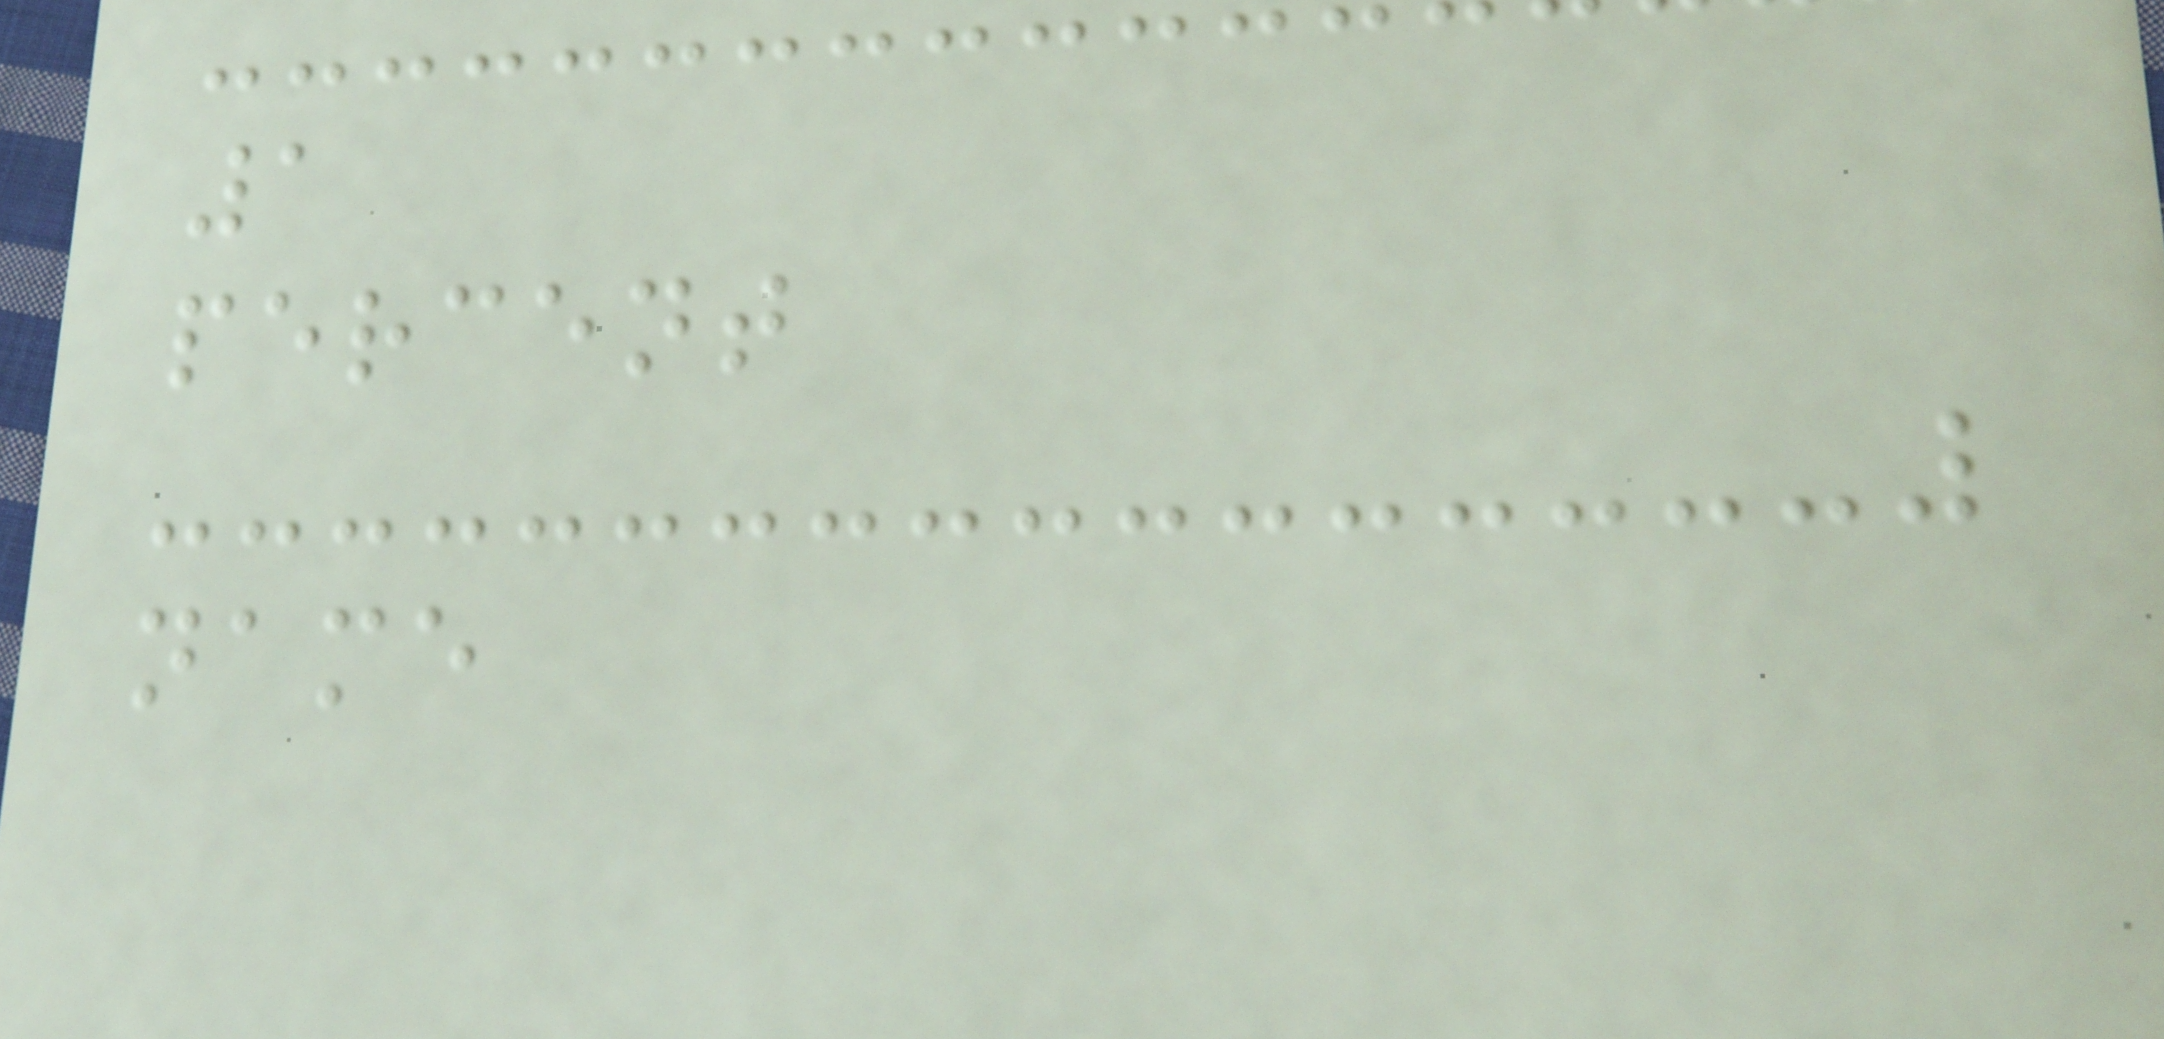1
percent
name
